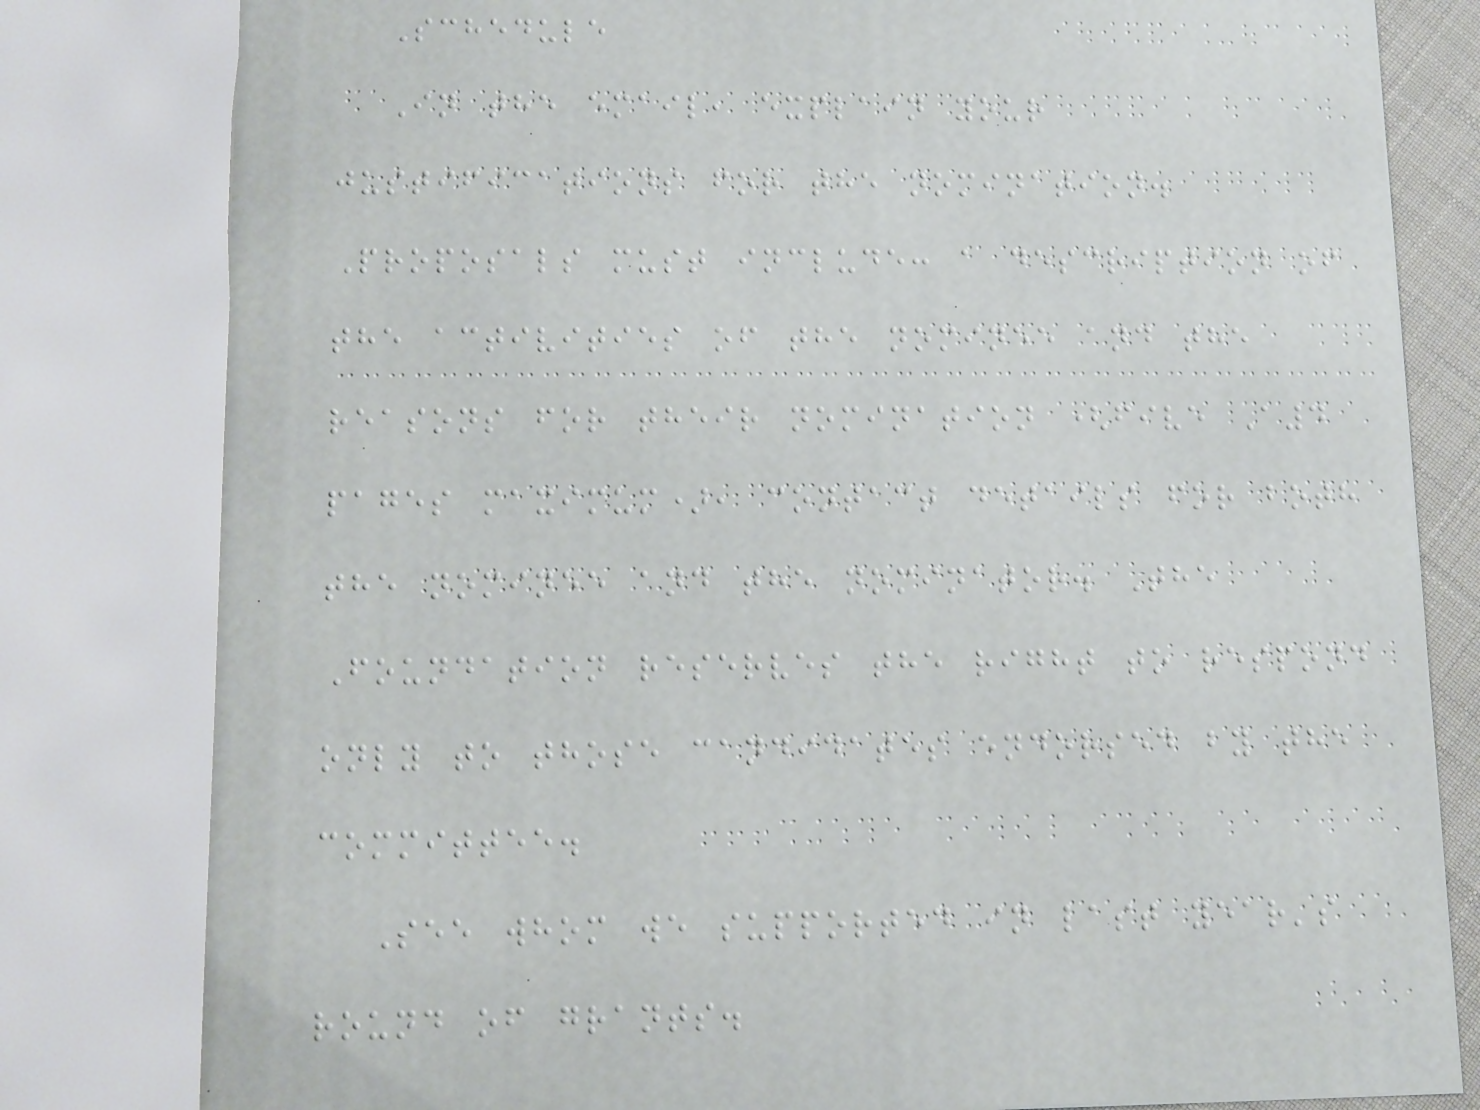Schedule
In the email, explain your
justifications for the nomination.
Proposals must include: a description of
the activities of the nominee and the
reasons for their nomination (five A4
pages maximum), contact details for both
the nominee and the nominator. The
Foundation reserves the right to respond
only to those candidates endorsed by the
committee.
See whom we supported in last year's
round of grants.
